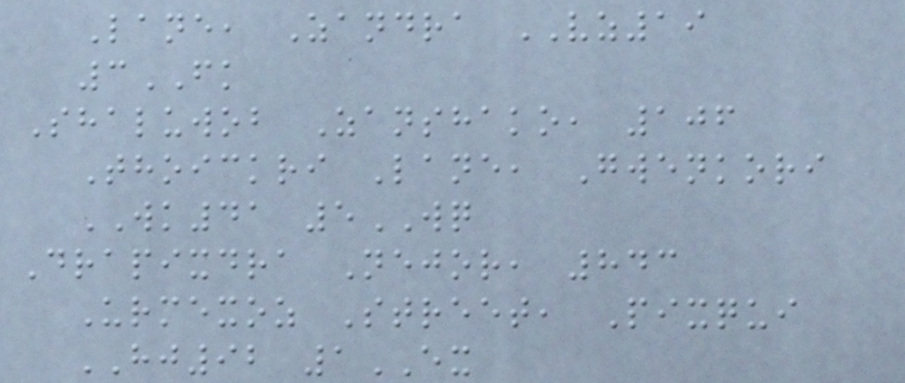Lane, Zandra VZ19
3FK
Shaluwob Zanshako, 106
Thoickri Lane, Gwenkori
WK41 5WQ
Drapixdra Nejor, 843
Urmexoz Street, Pixqui
HJ92 1EX
